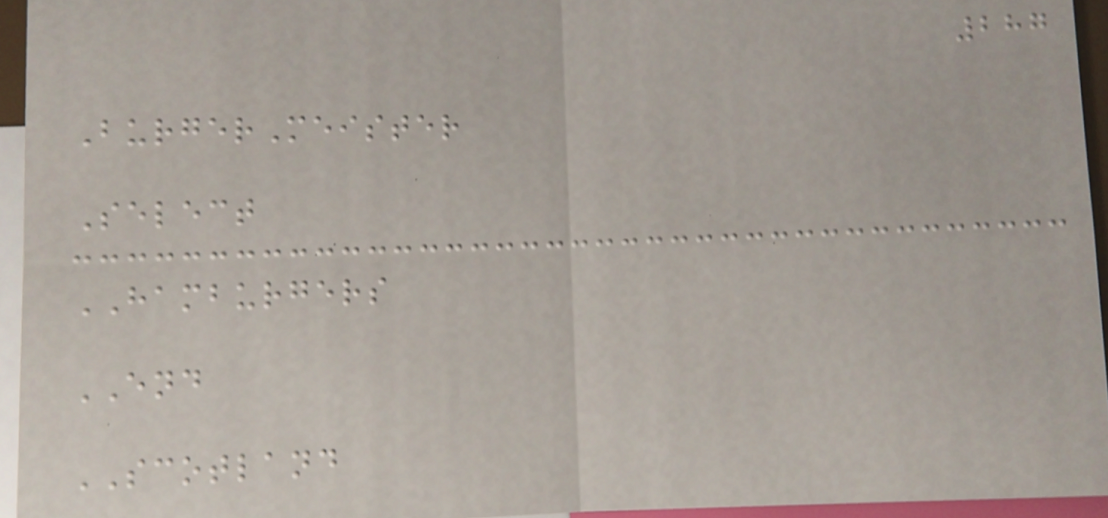287
BurgerMeister
Select
HAMBURGERS
END
SCOTLAND
